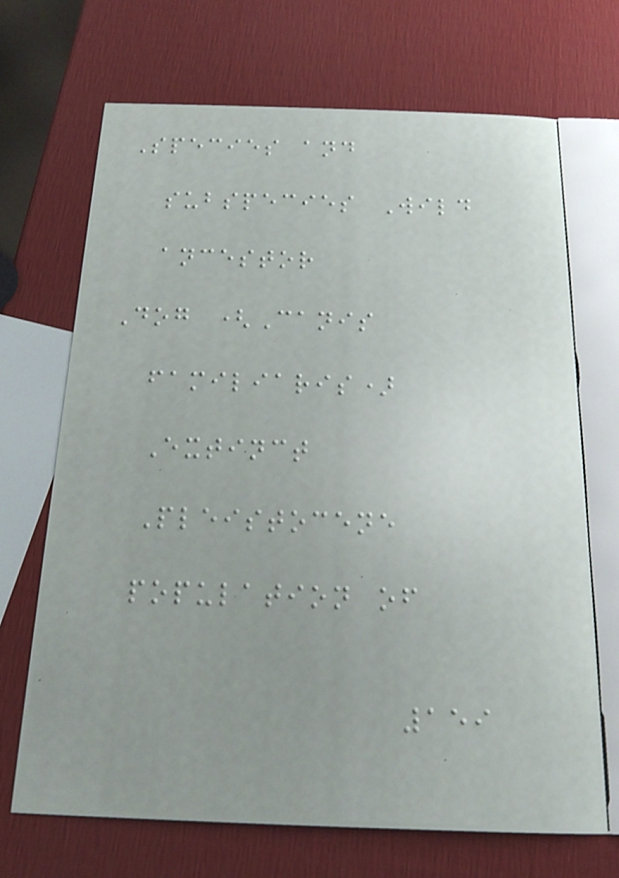Species and
subspecies Wild
ancestor
Dog (Canis
familiaris)
Extinct
Pleistocene
population of
159
